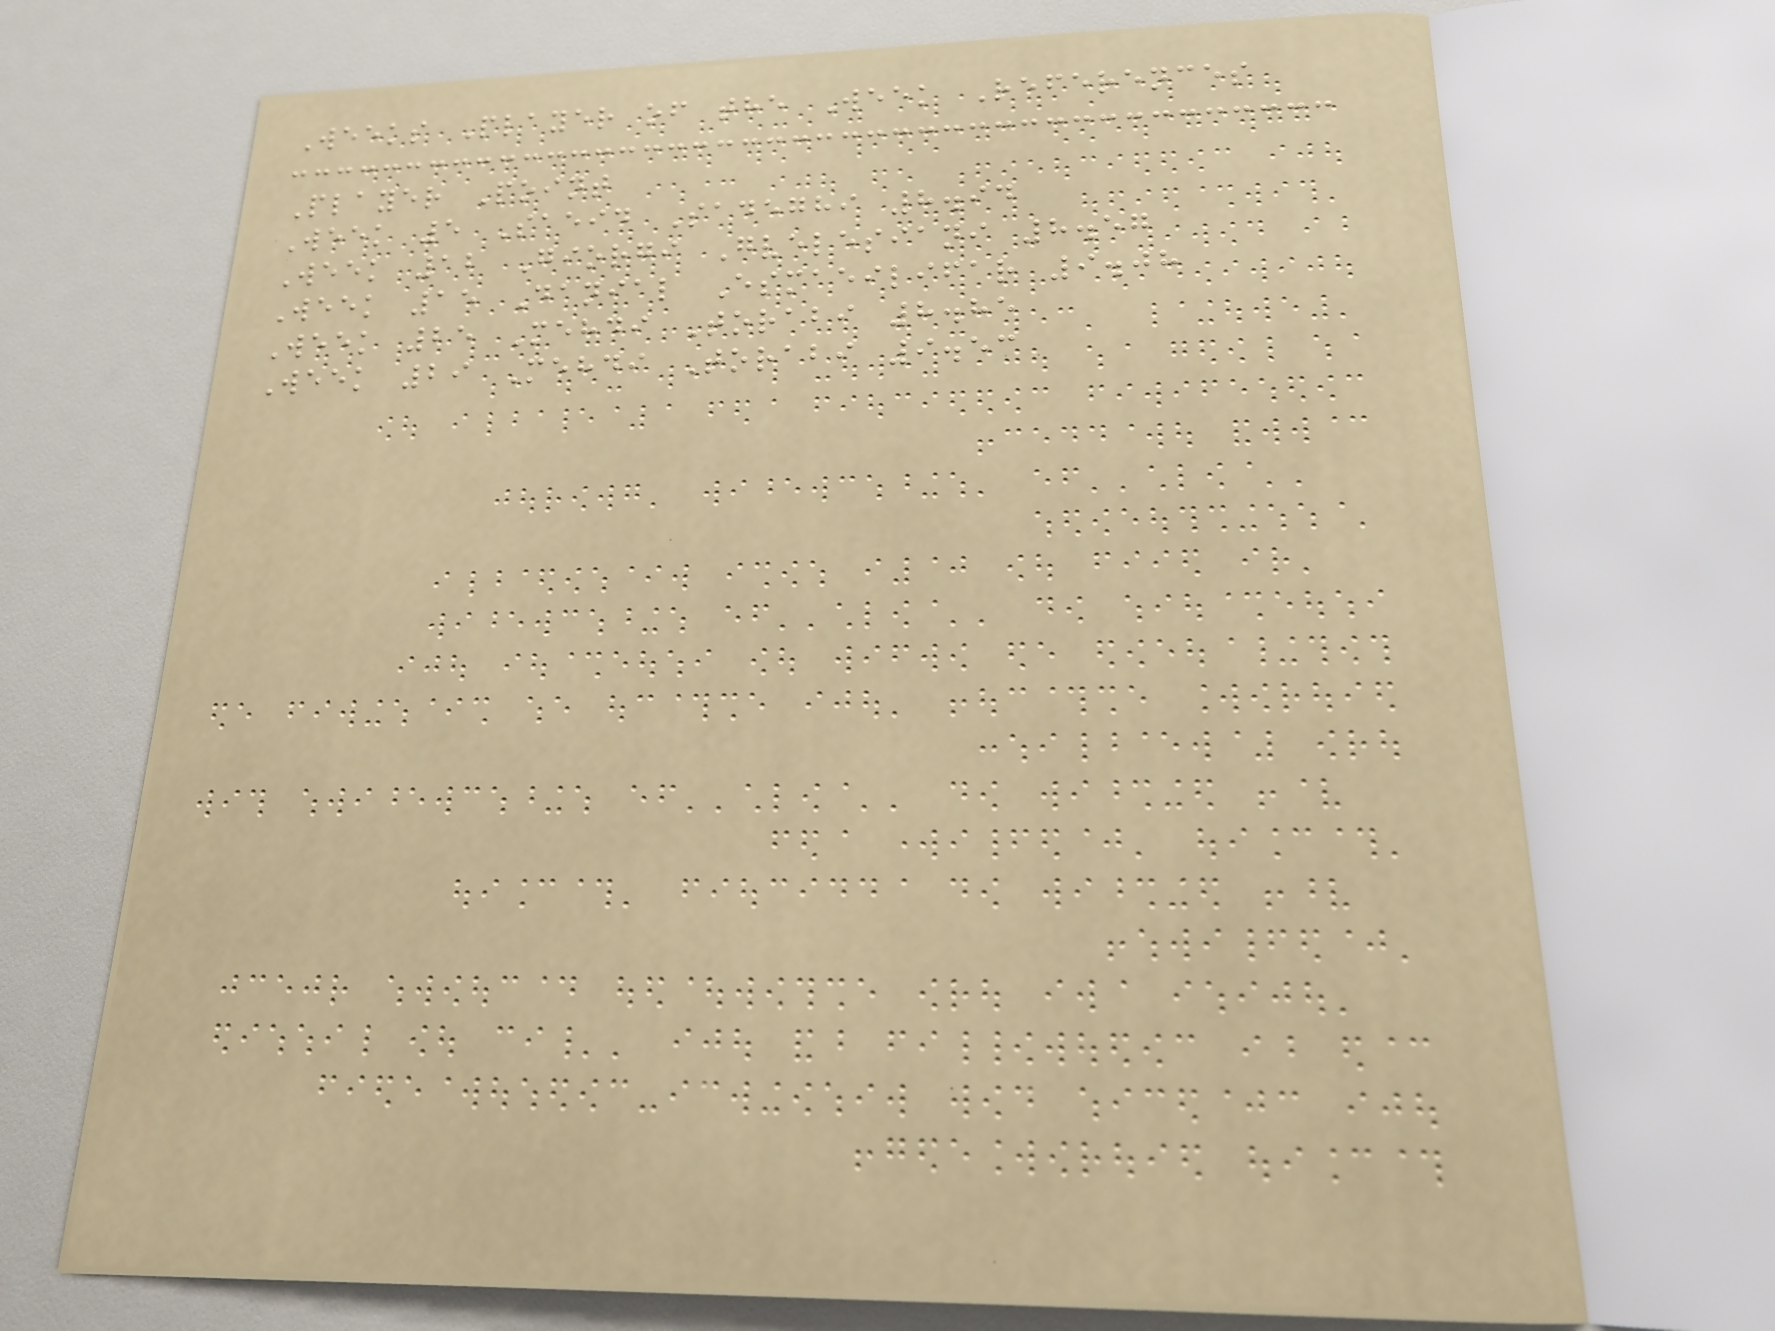Weeks Player of the Week References
Player Point
Week 5 Saeid Sadeghi 8.94
Week 12 Giorgi Gvelesiani 8.57
Week 15 Danial Esmaeilifar 9.08
Week 25 Mehdi Torabi 8.85
Week 29 Mehdi Torabi 9.53
